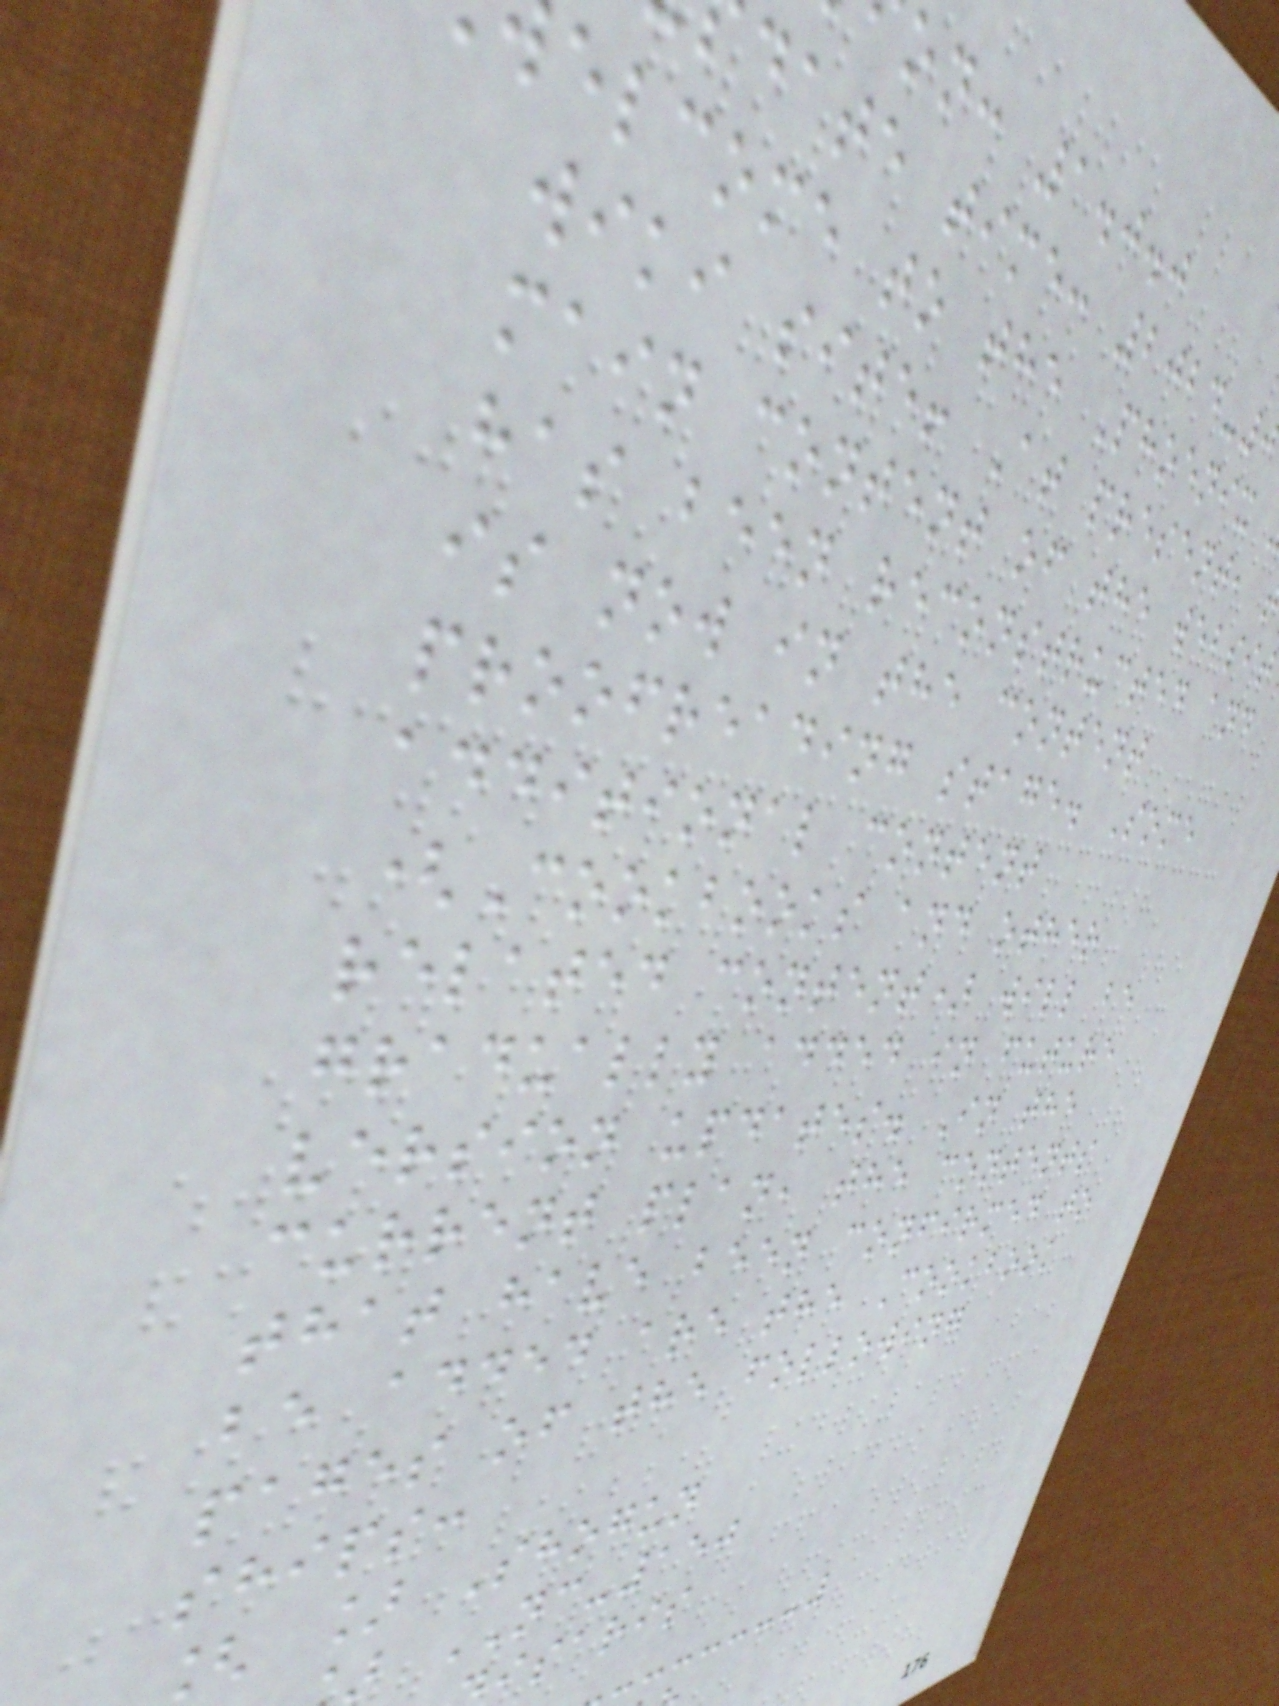on: 1.0.0
date time: 2024-
elcome to the Phoenix
wiki site! At present,
main content of the websit
has been reconstructed and
is now in the content
proofreading stage. Some
additional content
(Cookbooks and other
related content) will be
gradually added in future
version updates. In the
current plan, the contents
that have been confirmed to
be added are the Cookbook
pages of the following
ships:
] Shogun
NC-150
isaris
